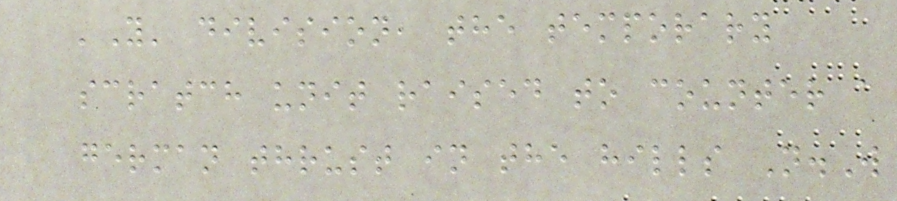'Y' division, the temporary
scratch unit raised to counter a
german thrust in the hills N.W
